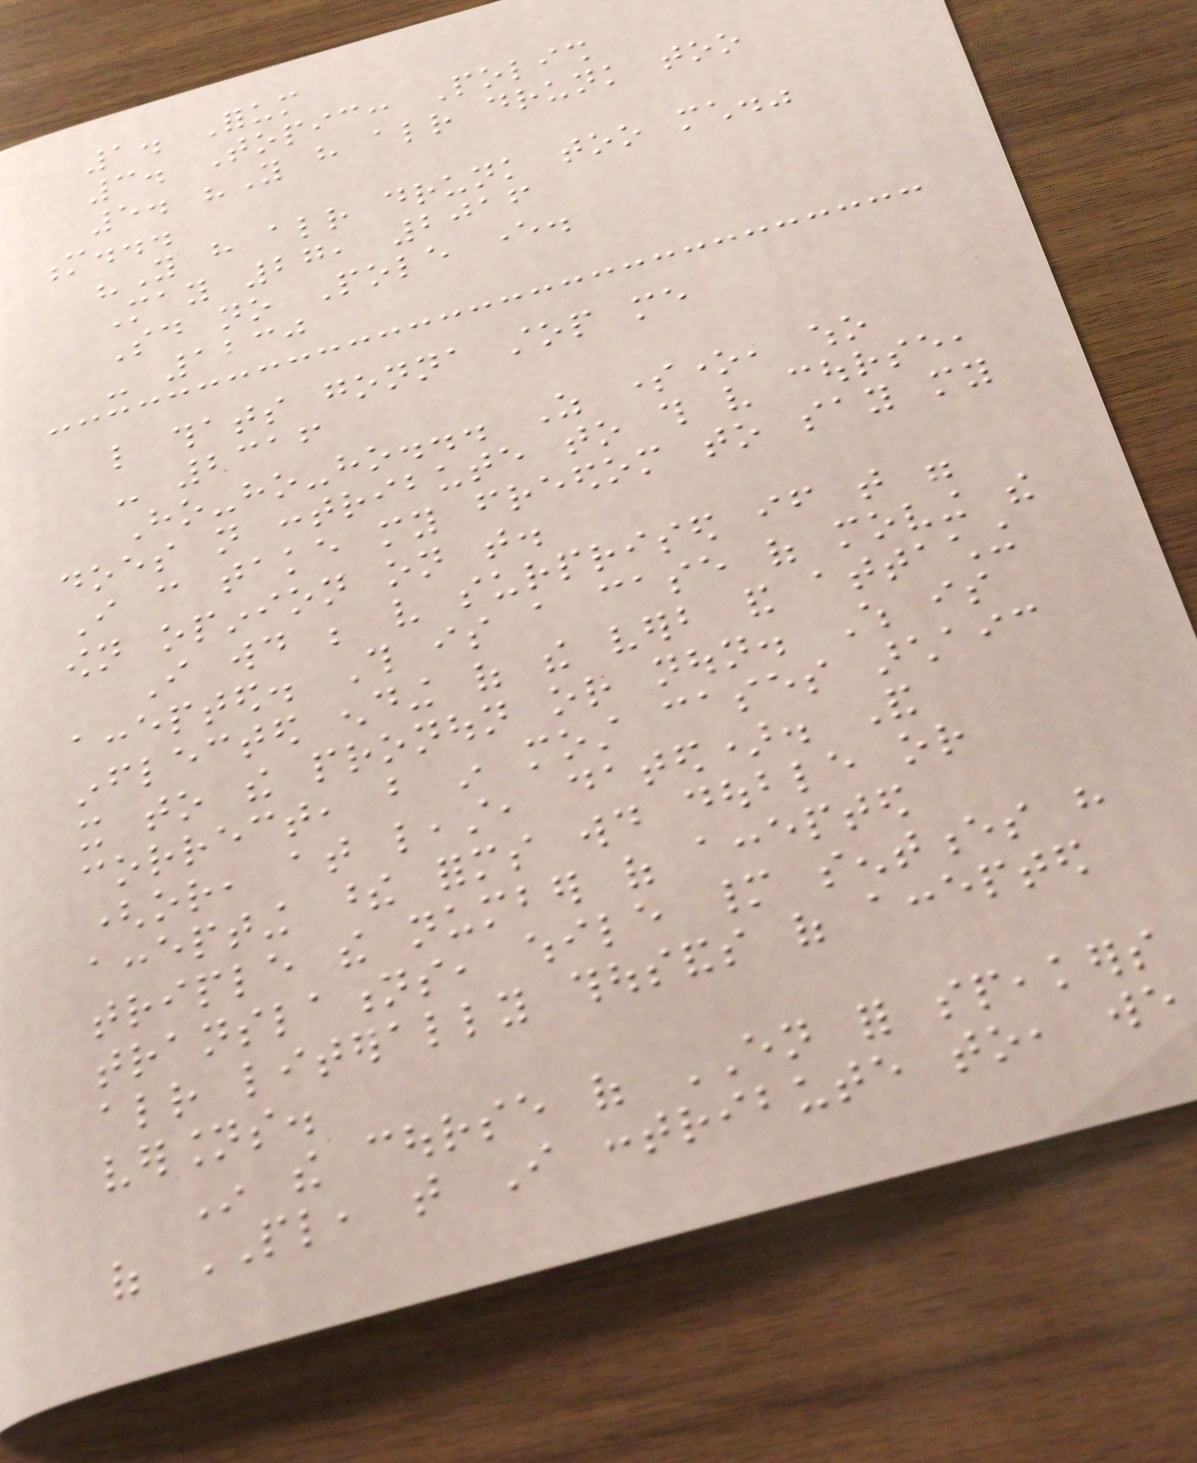1. Forum
3. Topic: Polish
5. "You have already drunk too
m...
"You have already drunk too much."
May 27, 2016
Said no Pole ever.
- 1230
like thats gonna stop me
- 2316
Ho-ho-ho... As someone, who
does not contribute to this very course,
I can take my freedom to say my
own opinion on that.
I would be very surprised if that were
accepted. This is a case of moving the
inflected ending of the verb and attaching
it to the pronoun or noun. Which is
correct, but in most cases archaic
(or, at least, dated). And
accepting these forms would double or
triple the number of accepted
translations, while many sentences have
already literally thousands of accepted
versions.
In the course of EN for speakers
of PL, that I contribute to, we
